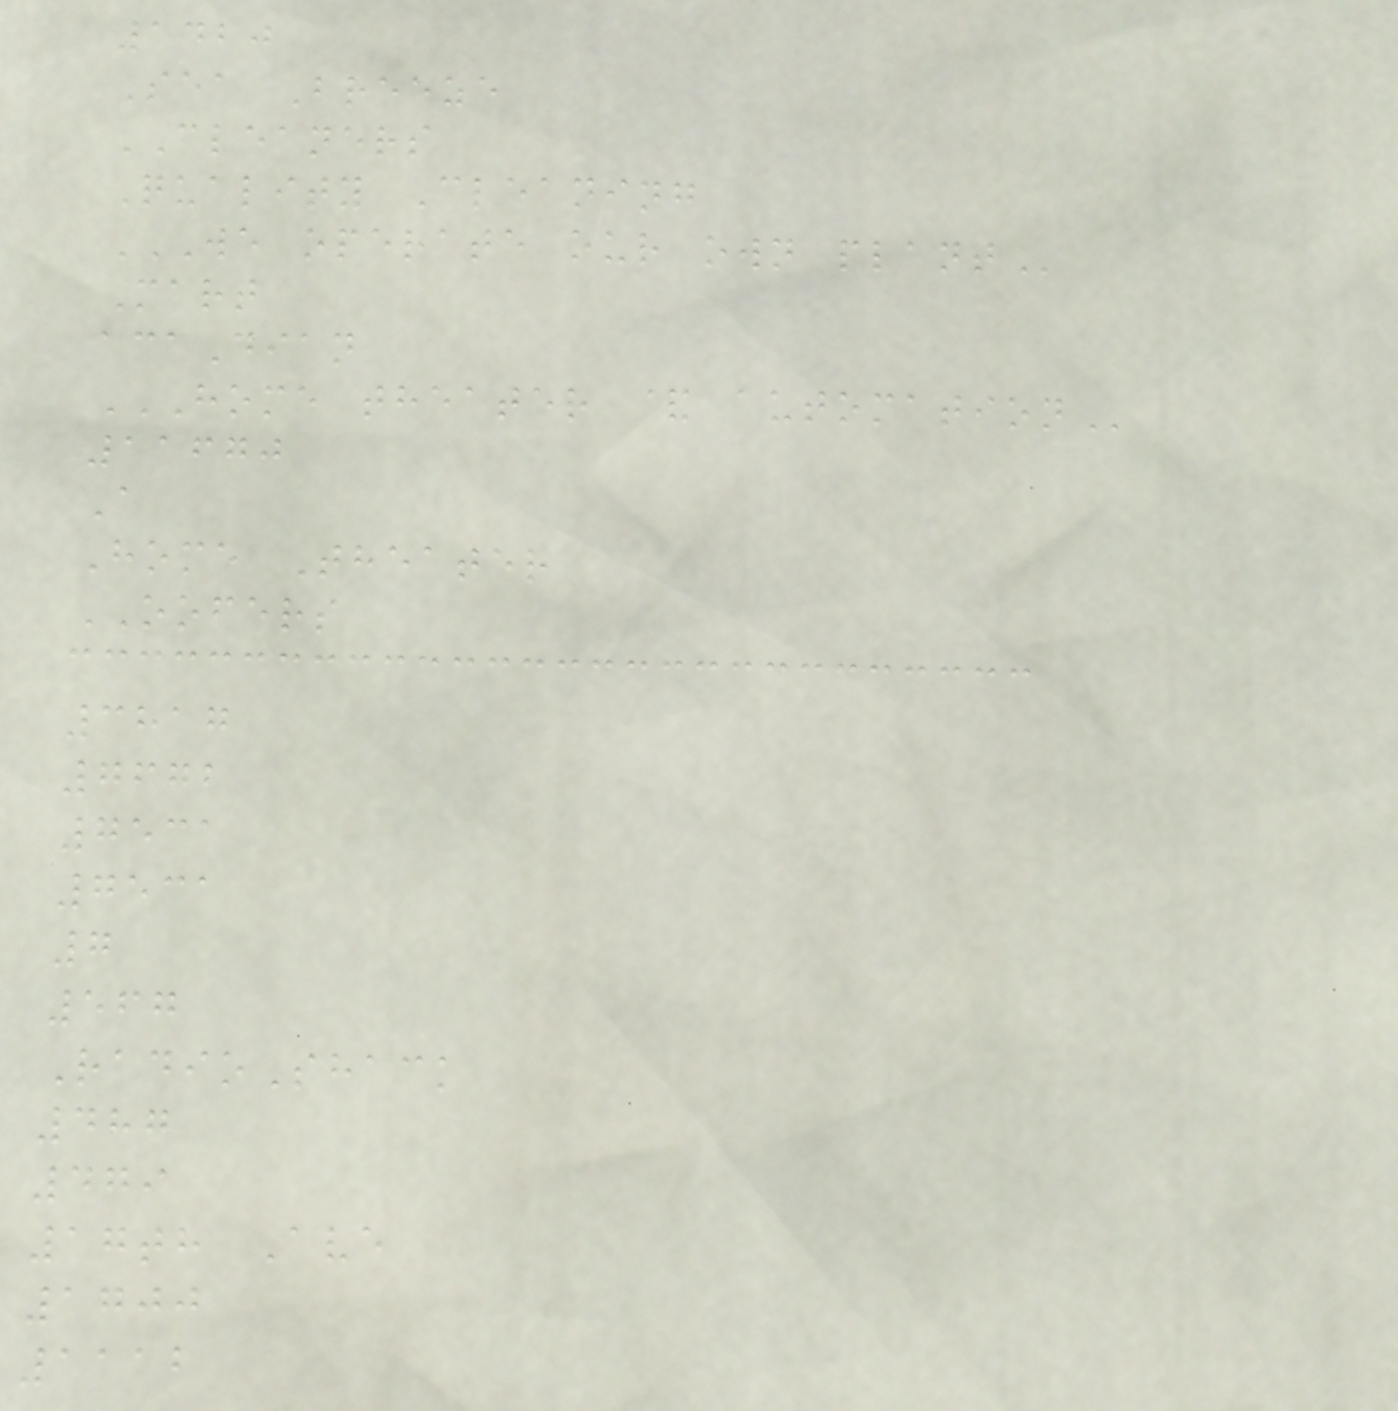1420
Sea Breeze
CLEANERS
Quality Cleaning
WE OPERATE OUR OWN PLANT
Mart
acaDian
HOME THEATER & AUTOMATION
11670
A
Home Theater
OOFERS
3817
7672
7531
7531
7
567
RadioShack
487
479
17th Ave
1700
1112
